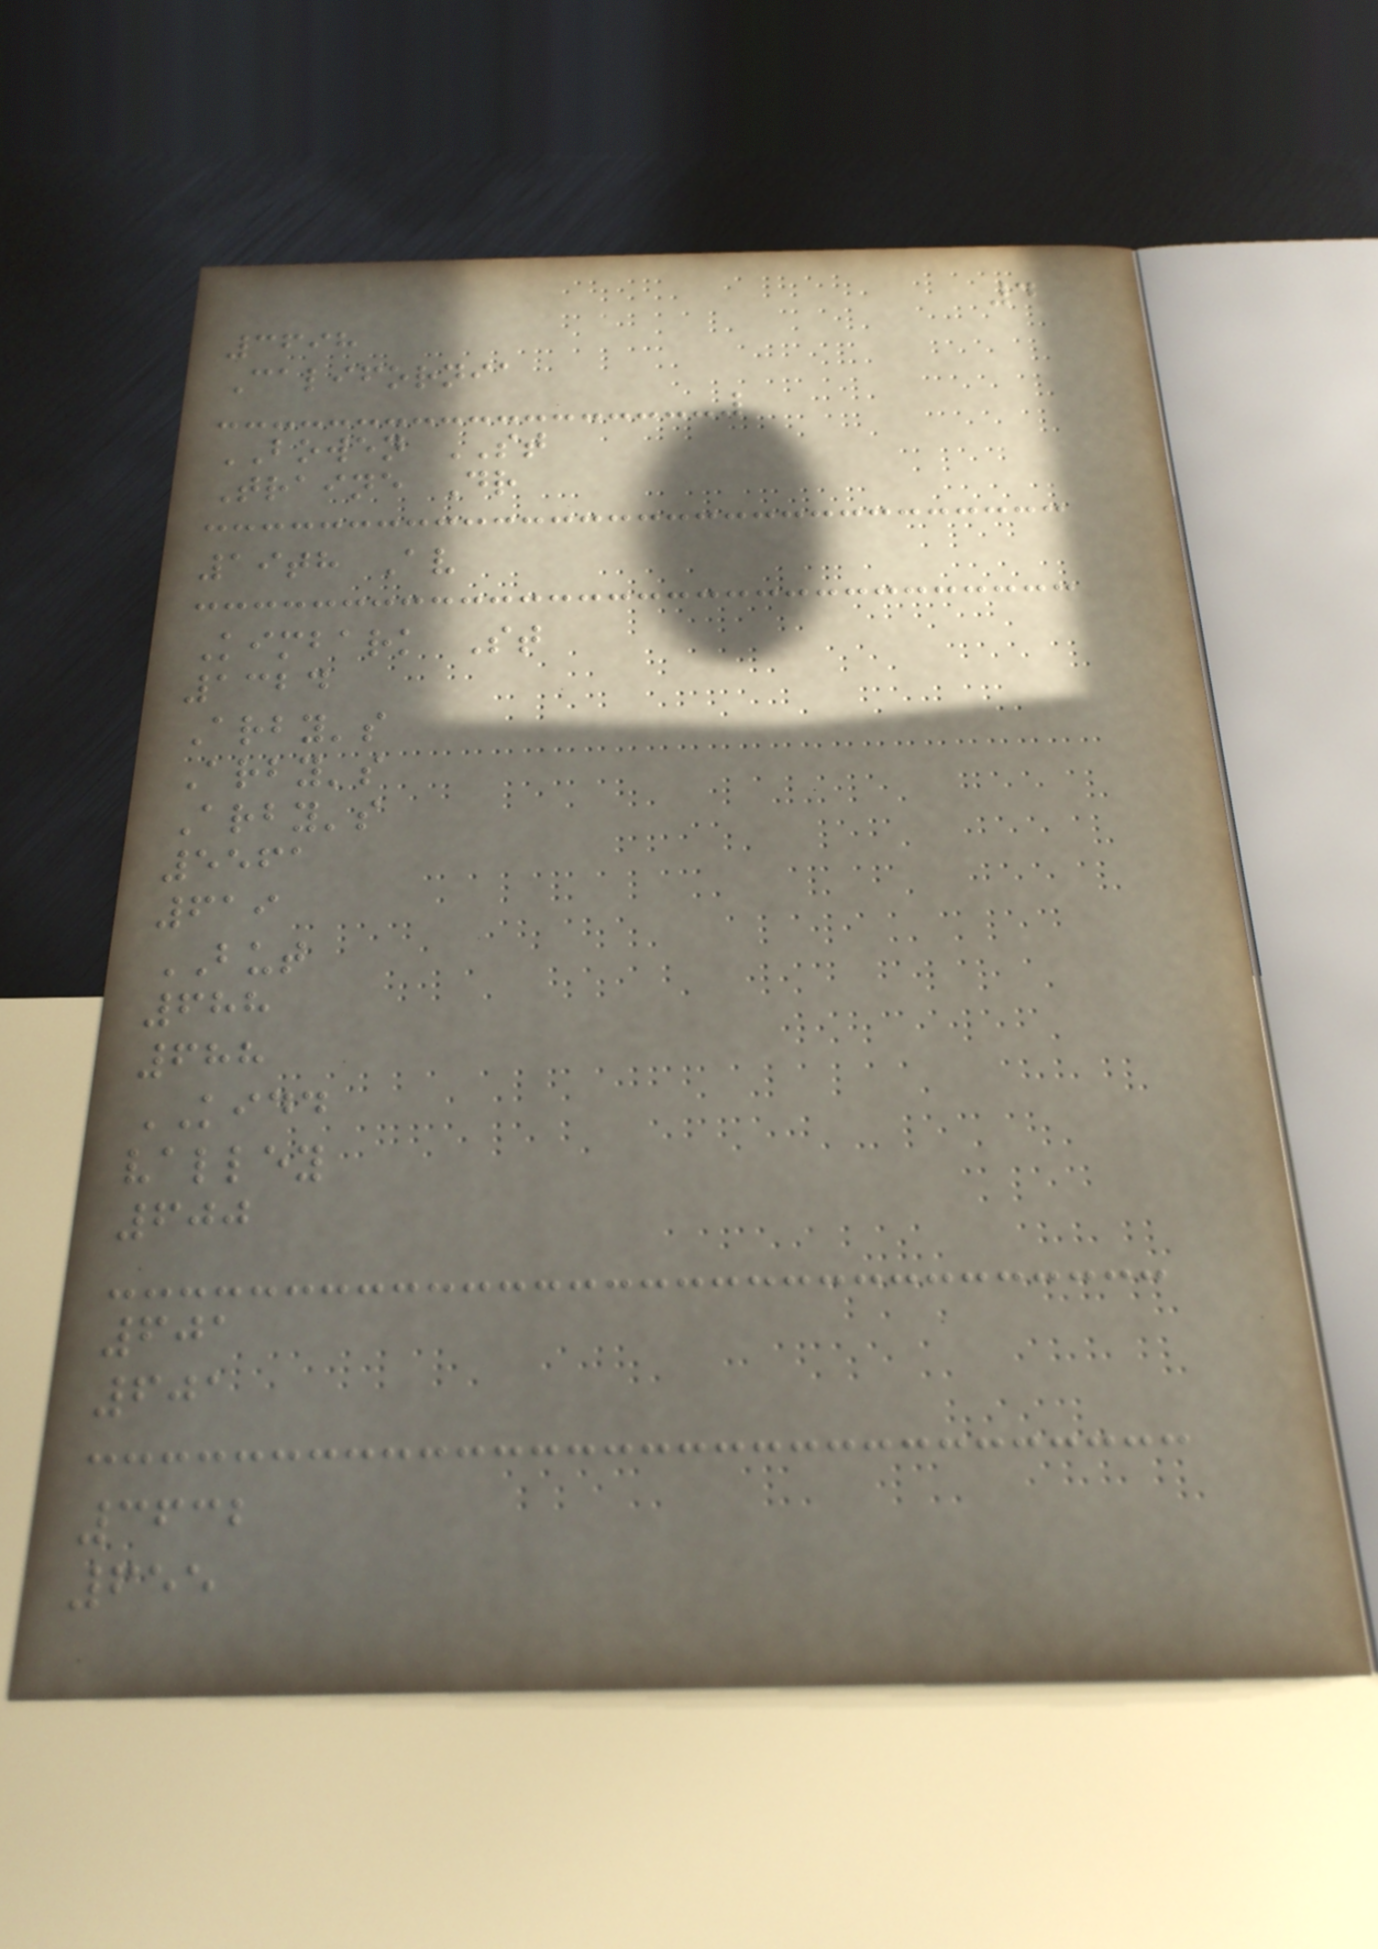4
3698
California
BOWEN ST
Traine Dr
19th Av
Kimbark St
1324
Arby's
Arby's
Arby's
5561
619
BUT
688
688
KIDD
valley
600
601
601
3632
655
